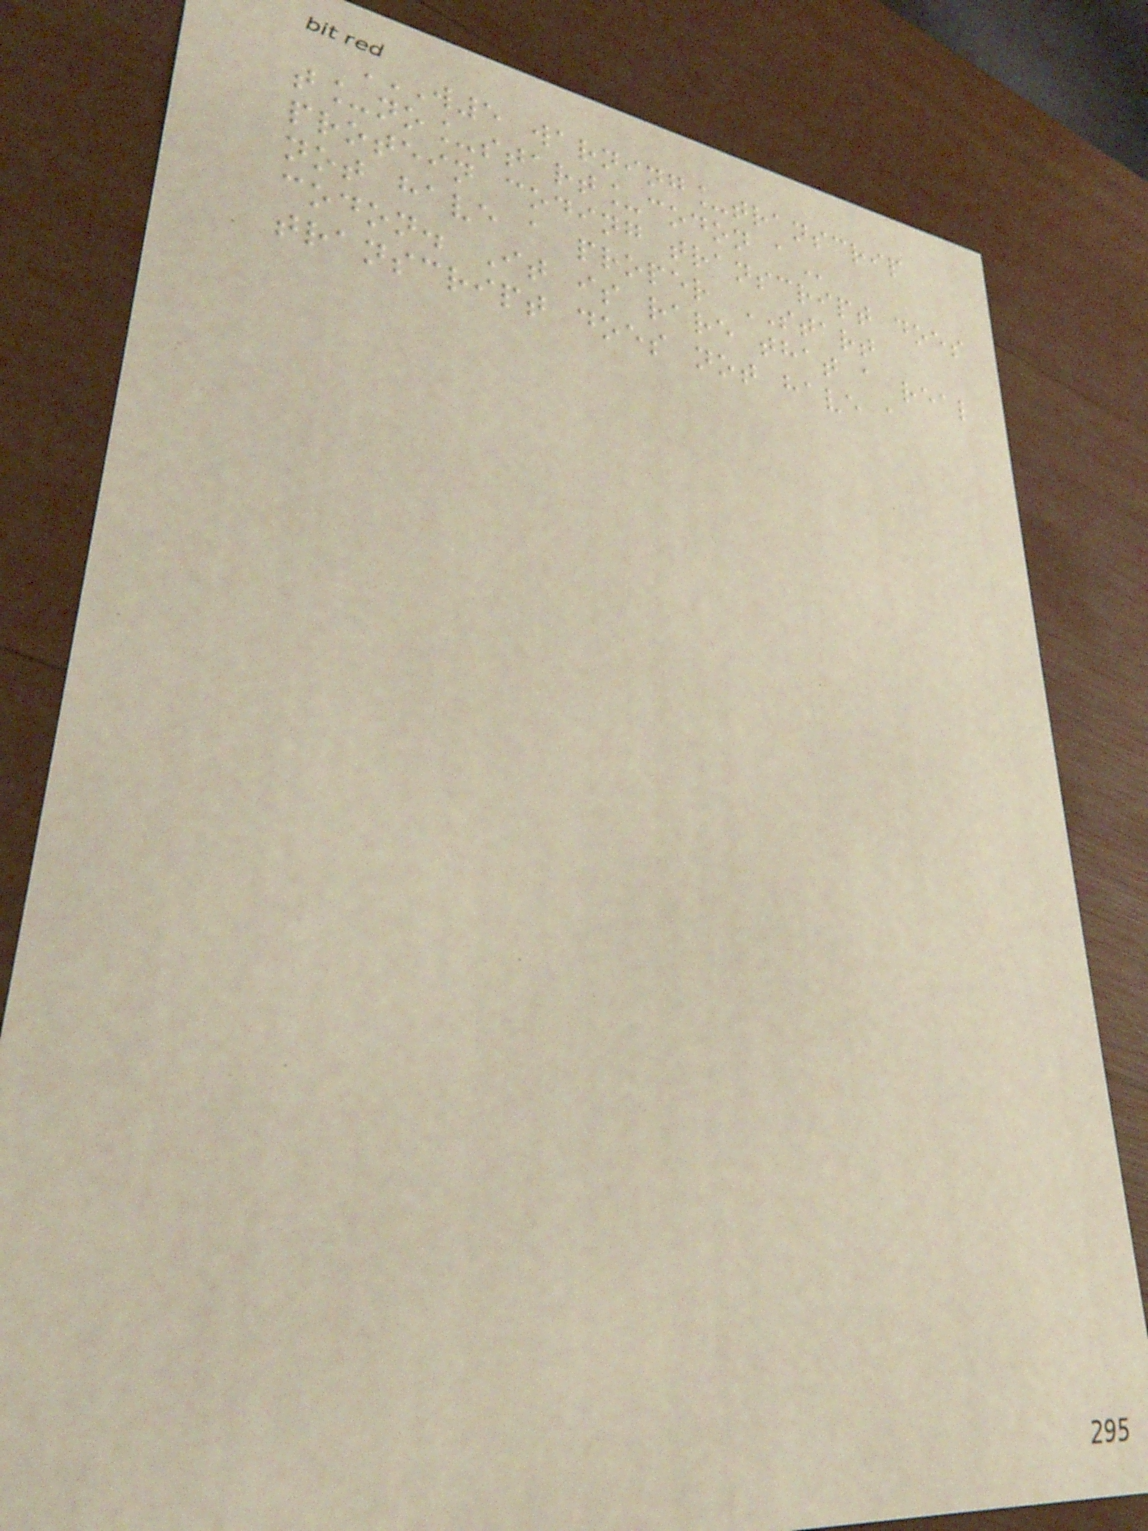W5 WARNING_TRANSCRIP
T_NO_START_CODON A
protein coding transcript does
not have a proper START
codon. It is rare that a real
transcript does not have a
